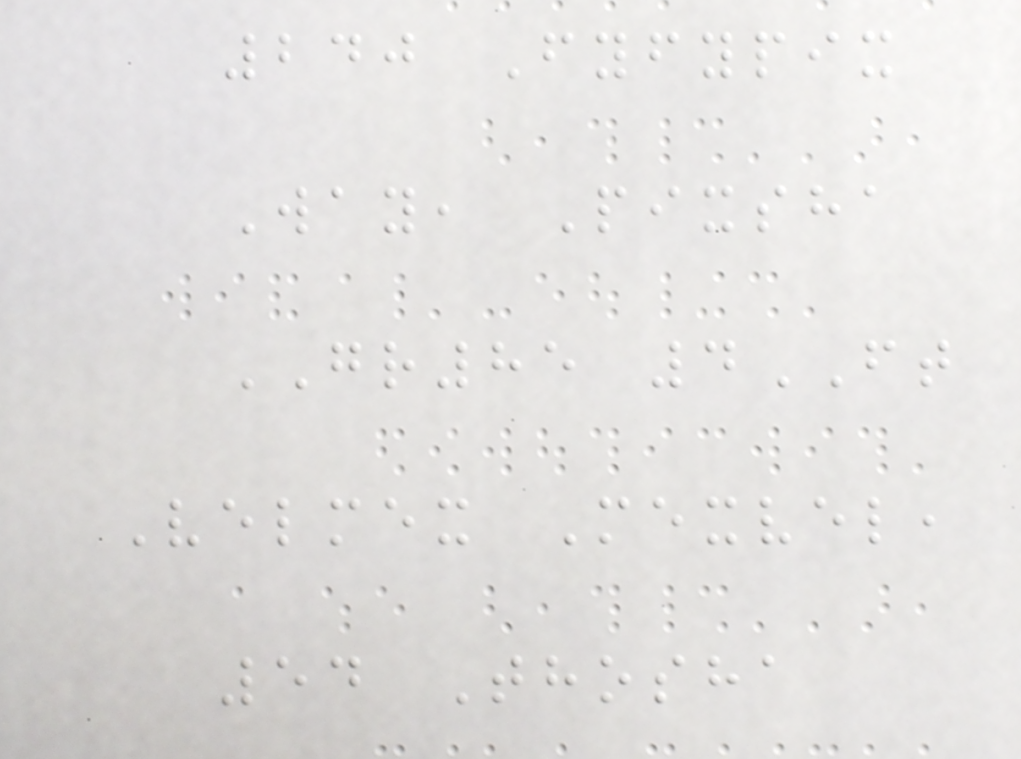240 Fyfypix
Way, Pixsha
GR85 4FT
Velmex Mexvel,
54 Thosha
